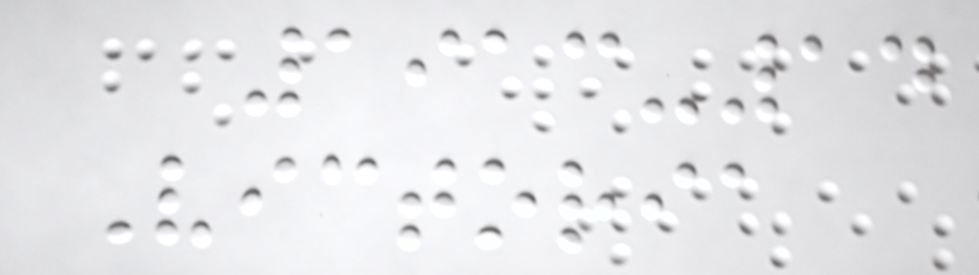1913-14
Victoria
